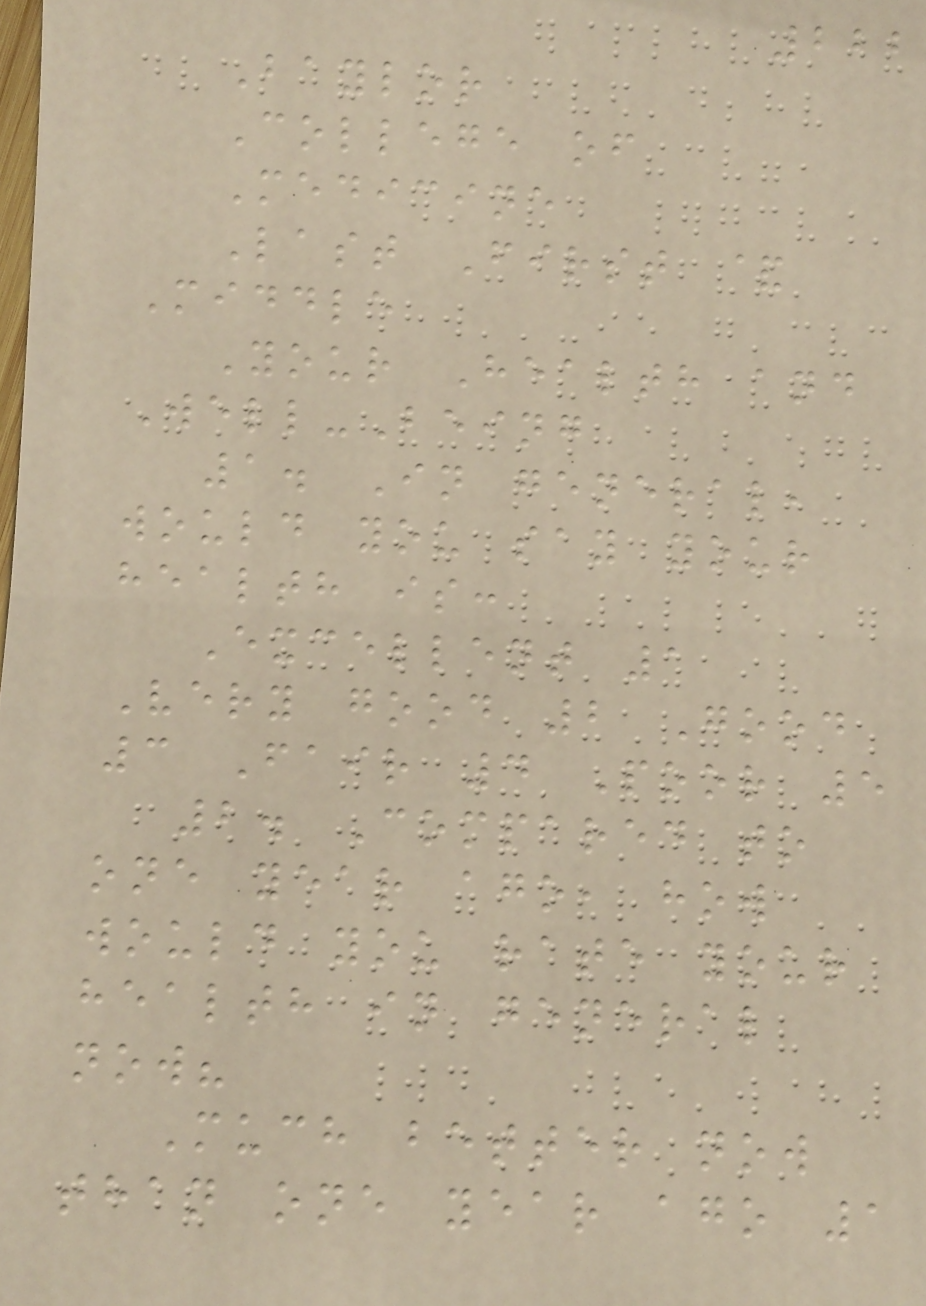222
Baylor
College of
Medicine
Last First &
Middle
Your Health and
Well-Being
1. In general,
would you say your
health is:
Excellent 1
Very good 2 Good
3 Fair 4 Poor 5
2. Compared to
one year ago, how
would you rate your
health in general
now?
Much better now
than one year ago 1
